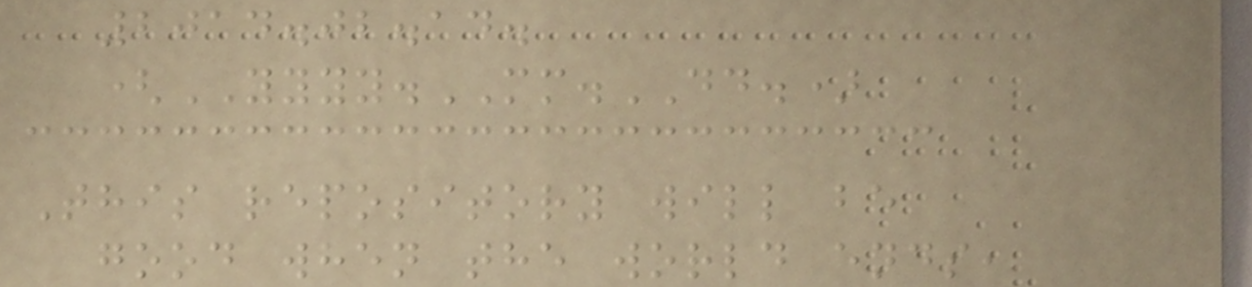2014.02.14.
(YYYY.MM.DD.)
This repository will be
good when the world ends,
